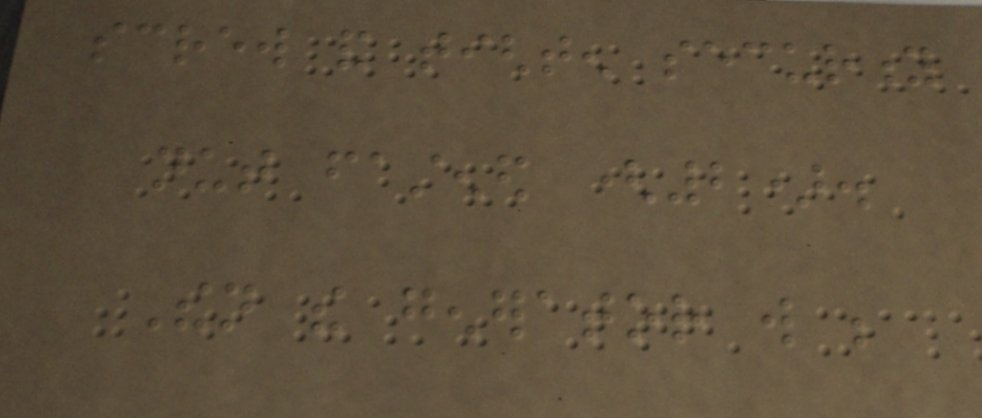screw and tighten security
nut fastened (2).
Then the generator will be
